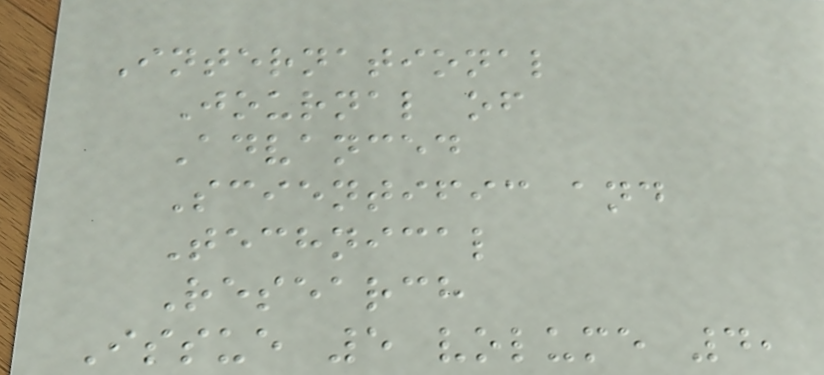International
Journal of
Advanced
Scientific and
Technical
Research
Issue 5 volume 4,
